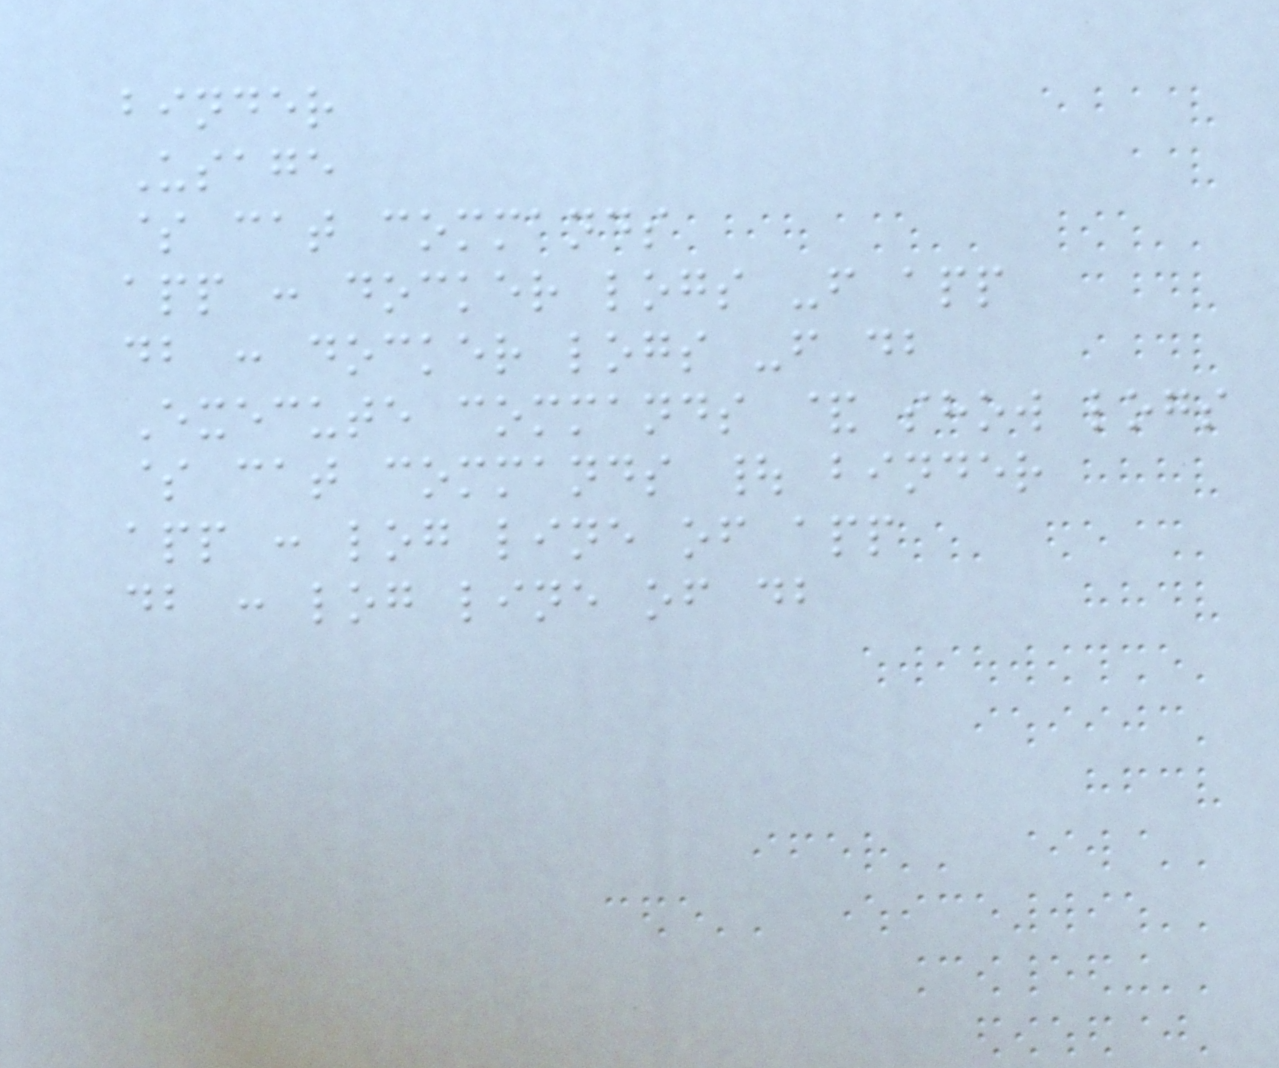binder
Usage
$ cat commands
app : docker logs -f app
db : docker logs -f db
Execute commands & show logs
$ cat commands | binder
app : log line of app
db : log line of db
